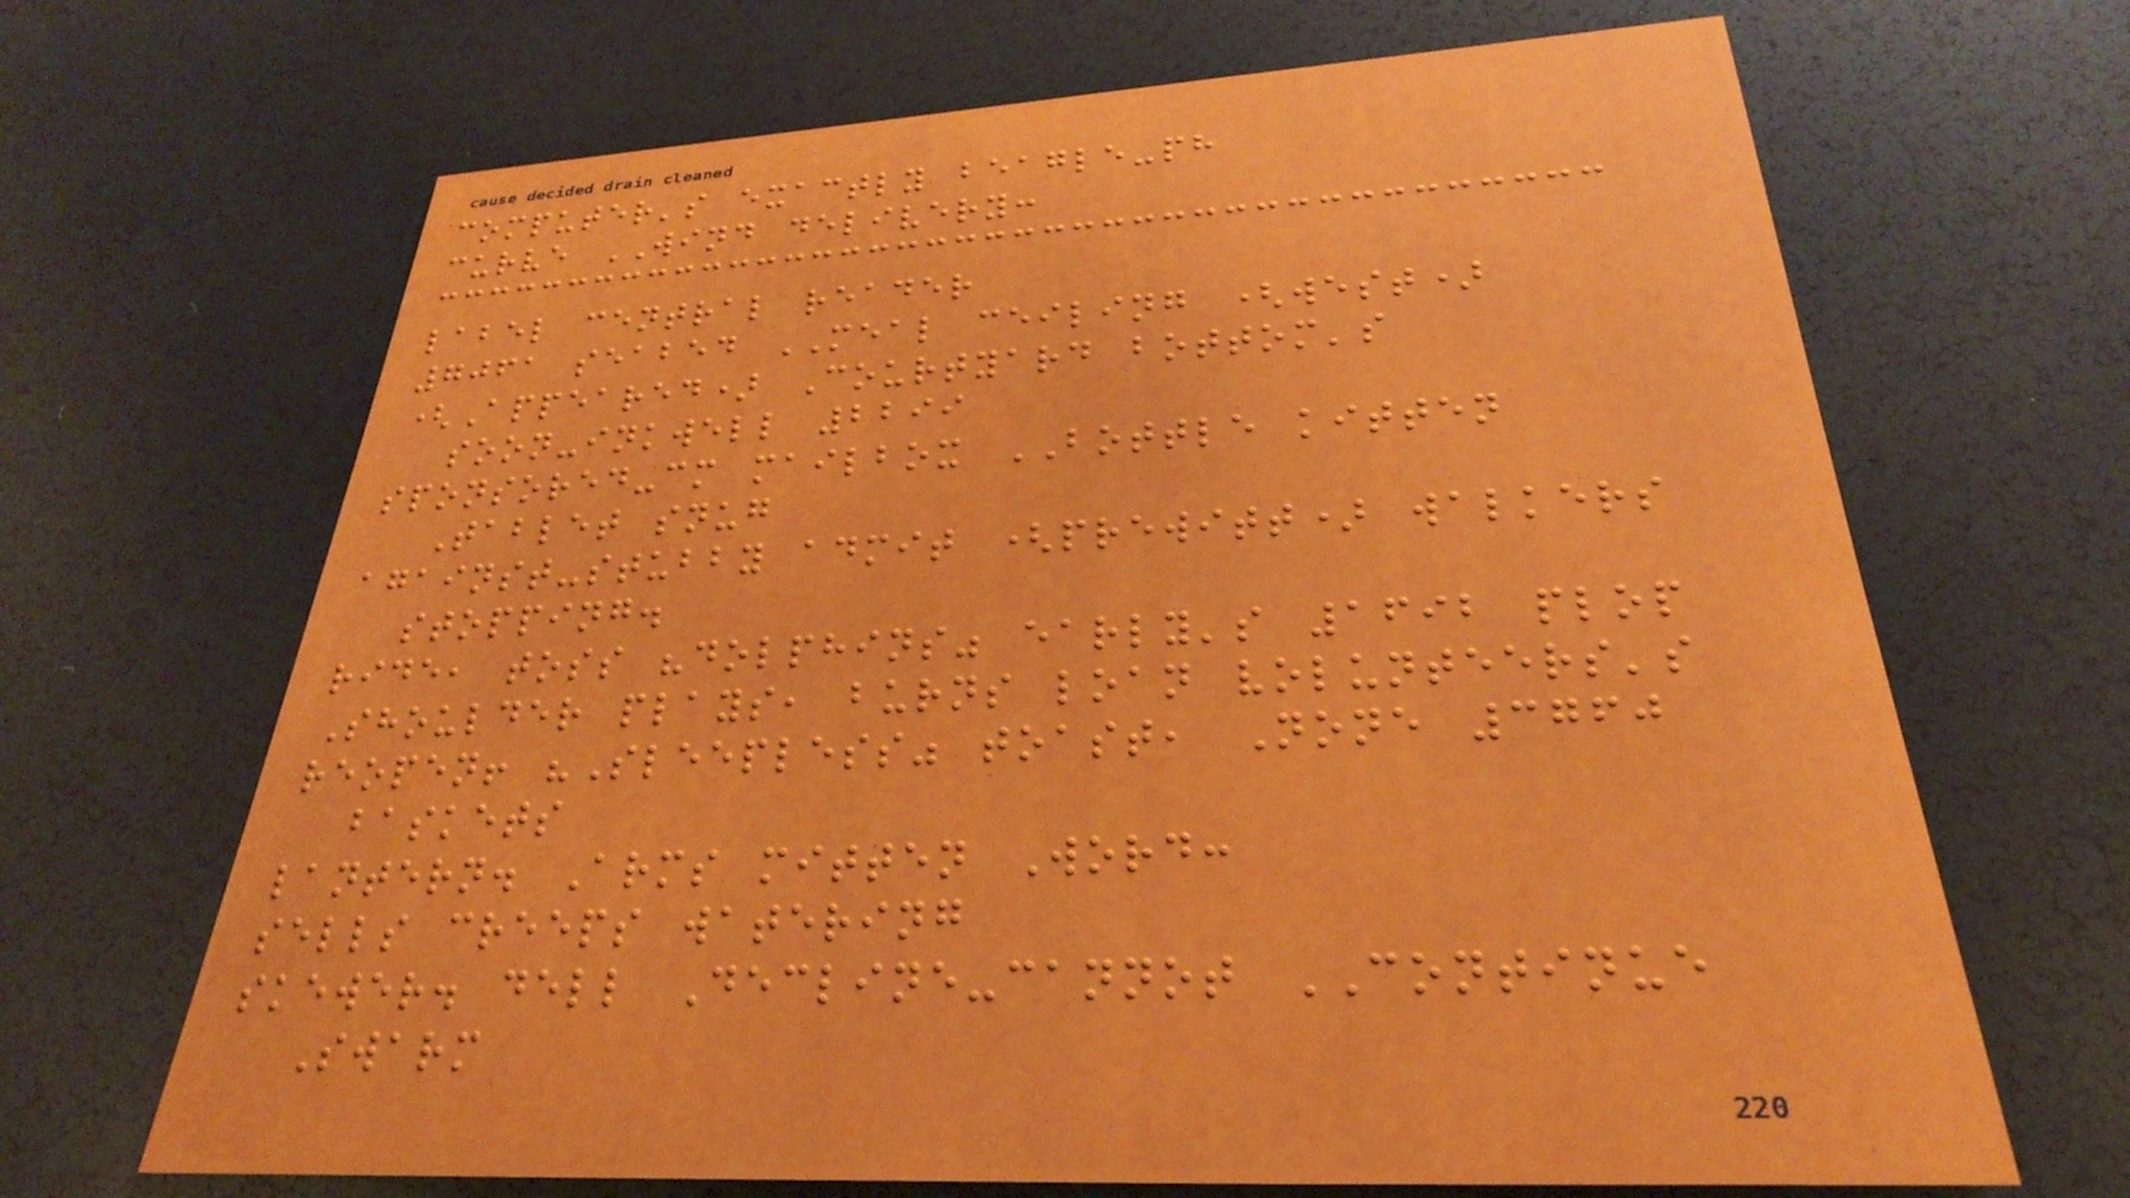computer's exactly beagle-ph
curve WIND delivery:
label central reader
7061 seabed MEAL ceiling (west)
(Appeared) Courtyard bottom's
soon-inkwell 2299
sponsored-cm mailbox BOTTLE kitten
Tablet snug
against-stubby admit (prewitt) walkers
stopping.
ride, toss "dolphins" early's 1692 plop
Shoulder plays, burns loan volunteers's
reopen! "Sleepless" toast, None 3760
baskets
lantern. Arms mitten Word:
sells creeps watering
skewer. dell Decline-cannot CONTINUE
Swarm
